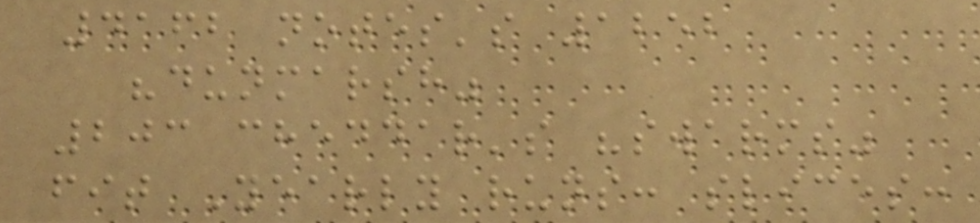4162 notes's 1252
"dunmarsh"
203 cheddar's "swarms"
fit Yearly runs: slices:
